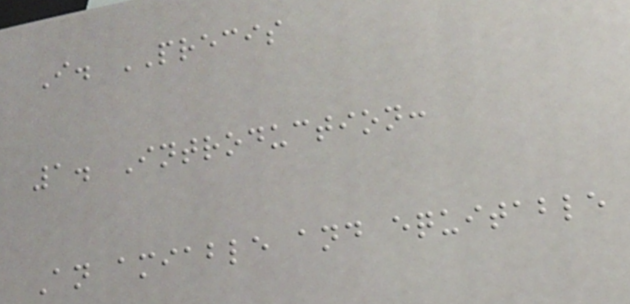I. PRECIS
1. Introduction:
An amiable and equitable
